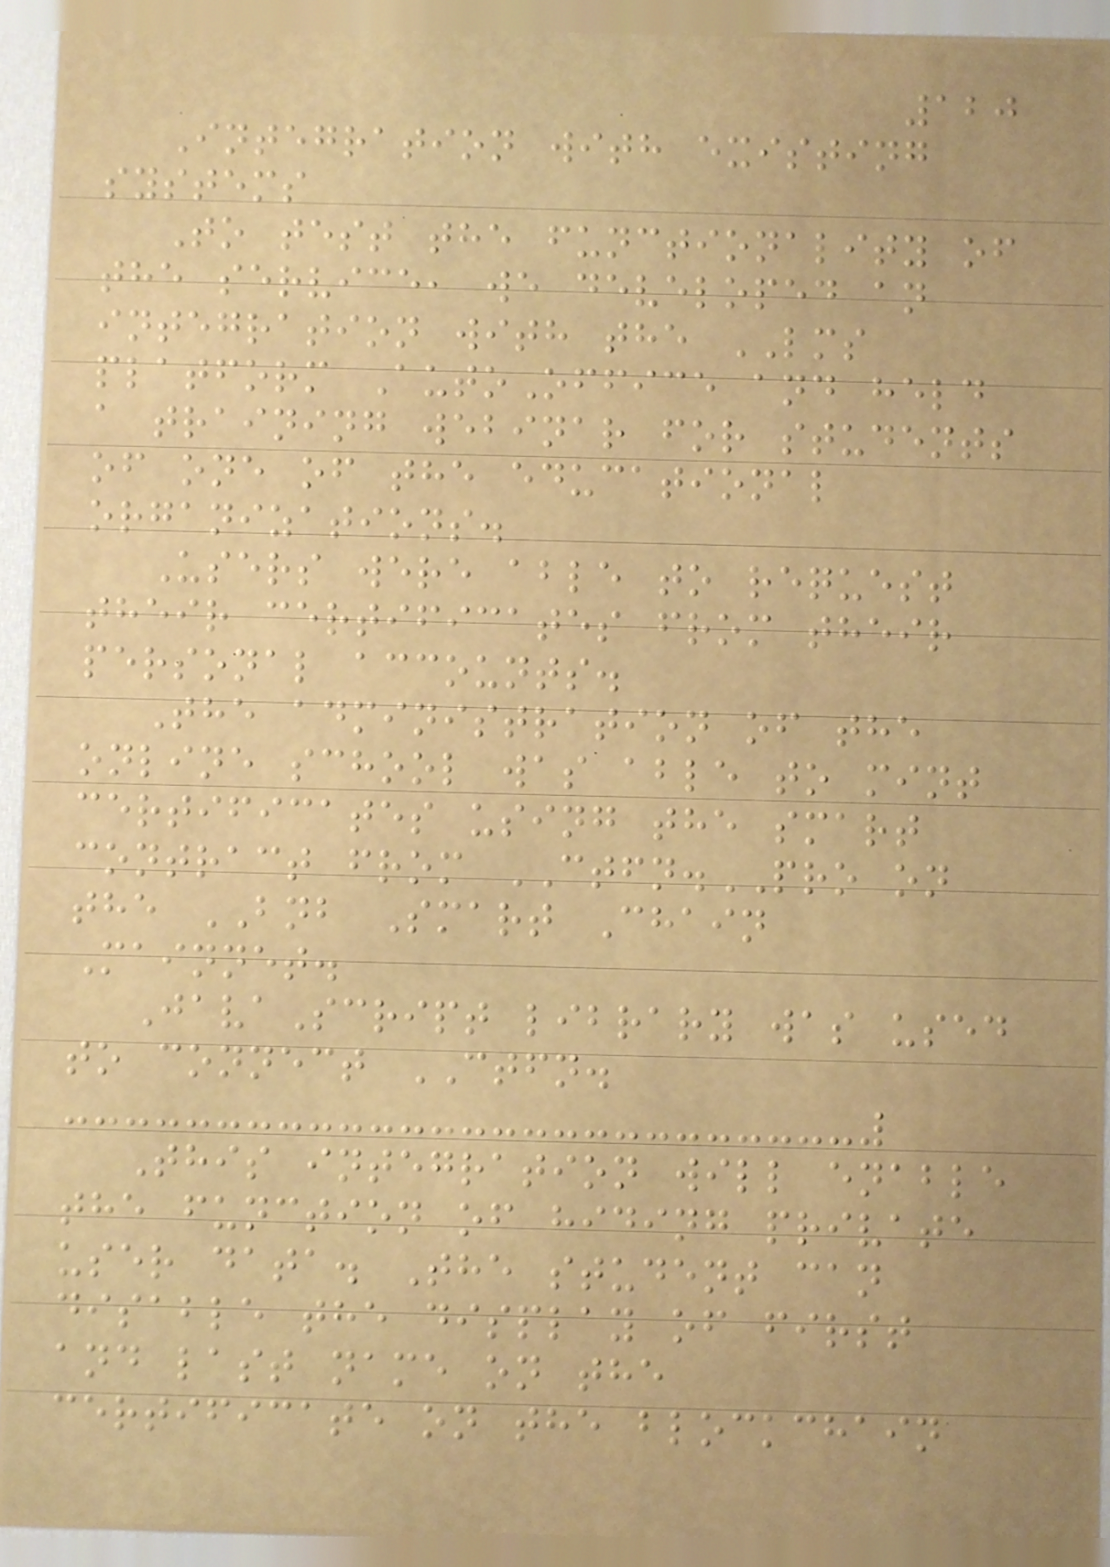120
Integration with existing
systems
To test the functionality of
the service, we developed an
integration with the LMS
platform AutoOffice and held
a training webinar for students
of one of the educational
organizations.
Users were able to request
their certificates from their
personal accounts.
The administration of the
online school was able to mint
certificates using the smart
contract from CTFN.PRO on
the BNB Smart Chain
Mainnet.
JavaScript library was used
to connect CTFN.
This integration will enable
the function of hiding private
user data. The student can
disable the display of first
and last name on the
certificate on the blockchain
